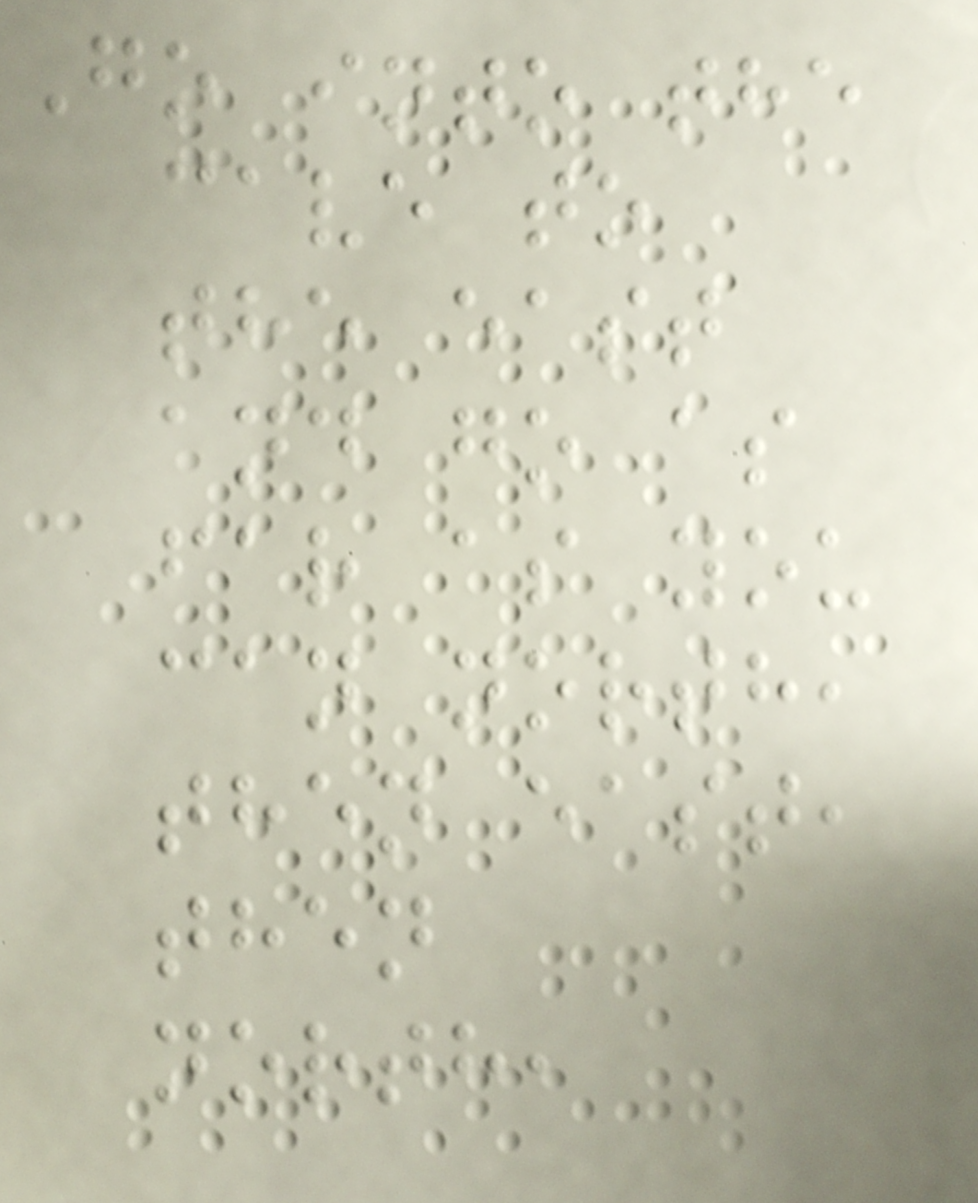Go into the
cave to
the east
and go as
far as you
can north,
then east,
then
north,
